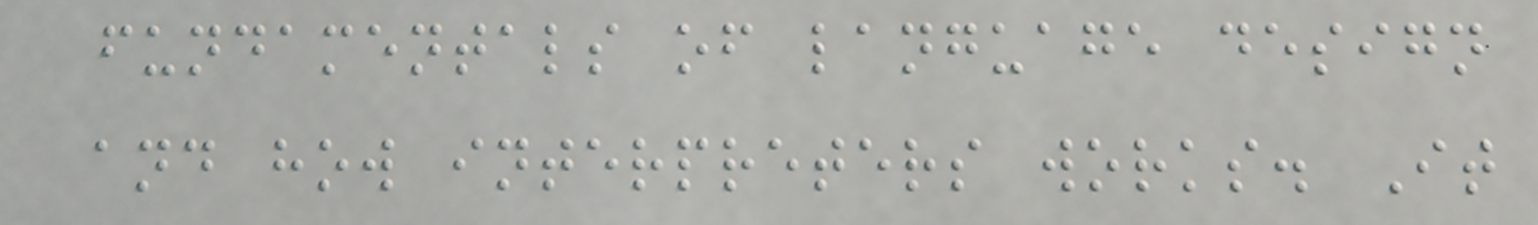fundamentals of language design
and how interpreters works. It
